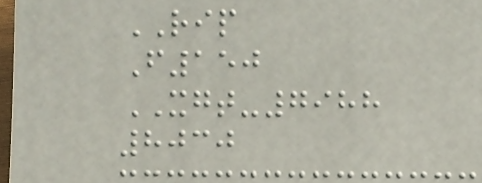RIP
F150
XGT-7988
8030
